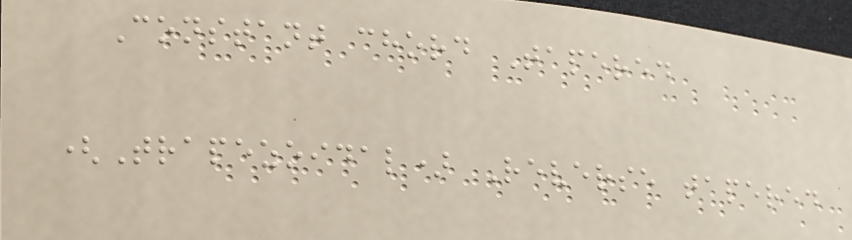Constant chord Tapered
(Trapezoidal) Reverse tapered
